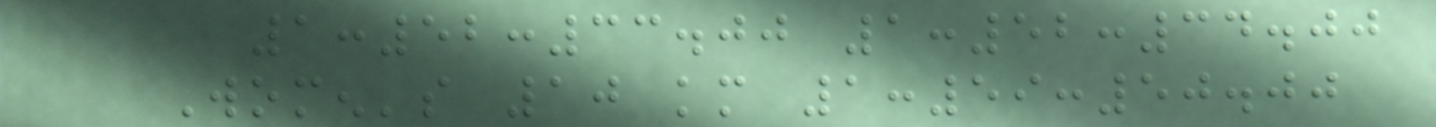1:52:33.00 1:52:34.00
Women's 10 km 1:59:50.00
